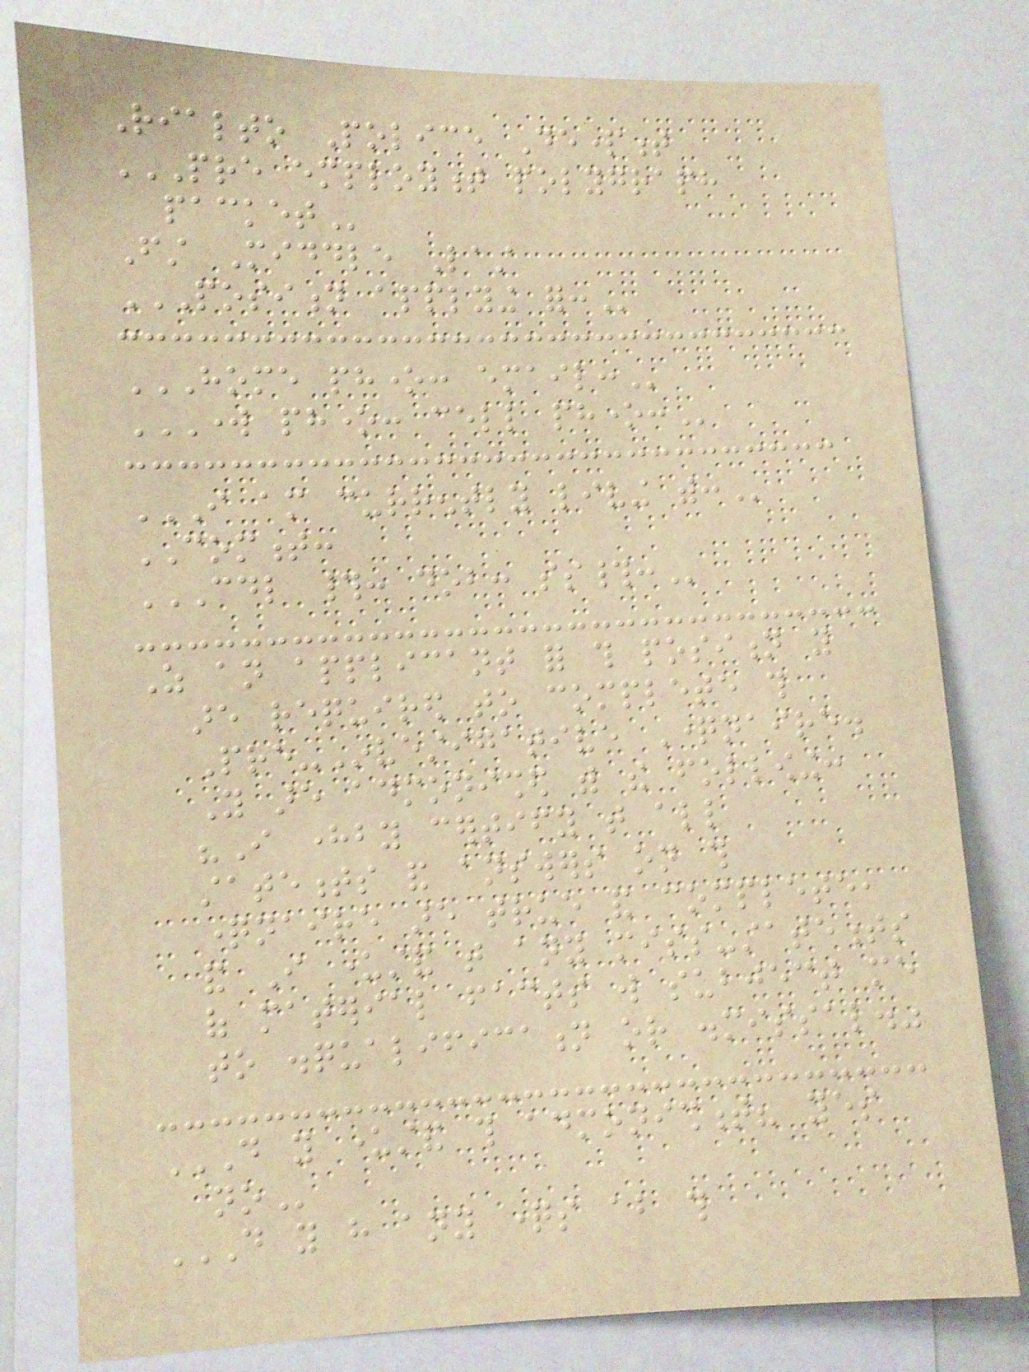Rialto Police Department
PRE EMPLOYMENT POLYGRAPH
PACKET
First Middle Last
POSITION APPLYING FOR:
HOME PHONE: EMAIL:
WORK PHONE: CELL PHONE:
I AM CURRENTLY LIVING WITH:
COMMENT:
CDL #: DOB: SS#:
As an applicant for this position you
are required to complete this
Pre-Investigative Questionnaire.
You are admonished with the following:
"I hereby certify that all
statements and answers on this
questionnaire are true and complete,
and I understand that any miss-statements
of material facts will subject me
to disqualification or dismissal."
DO YOU UNDERSTAND THIS ADMONISHMENT? YES
NO
DO YOU HAVE ANY QUESTIONS ABOUT THIS
